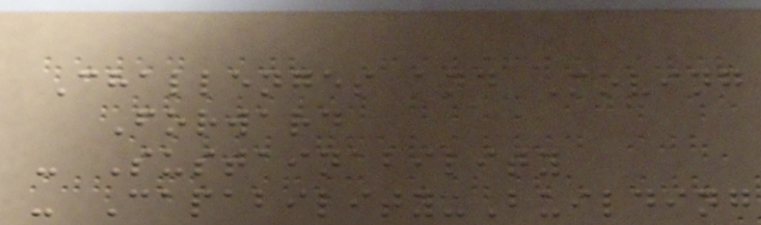Challenges and Moving
Forward
- Sustainability
- Capability-Building
